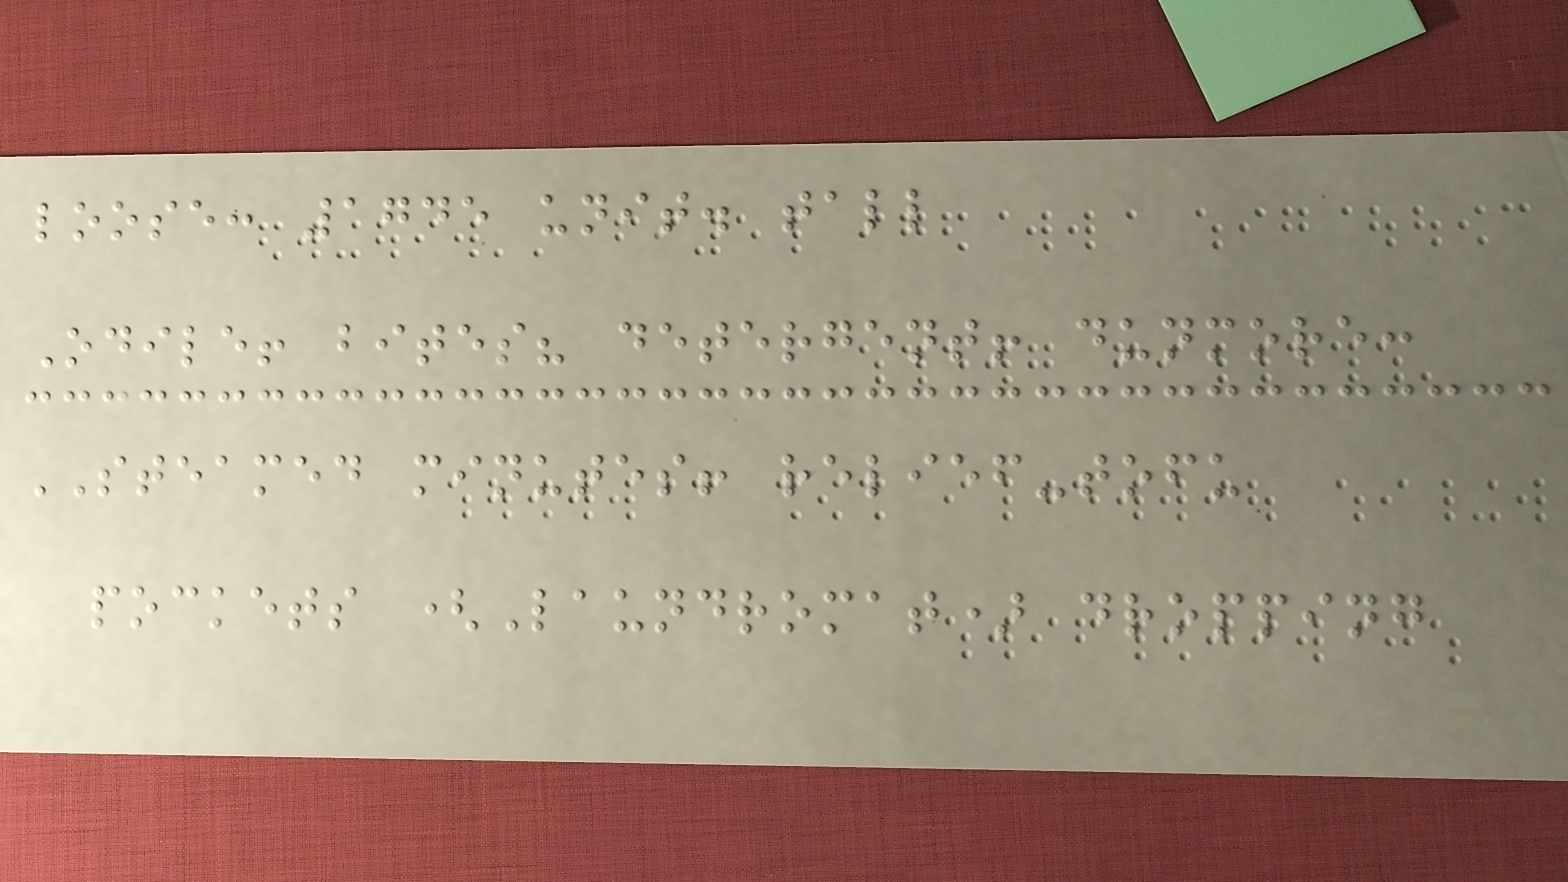loose: 1745 unit. tall
Odile! bites? detergent! dunmore:
STEAMED minutes! relief-tofu
pockets (Laundromat) dropping
